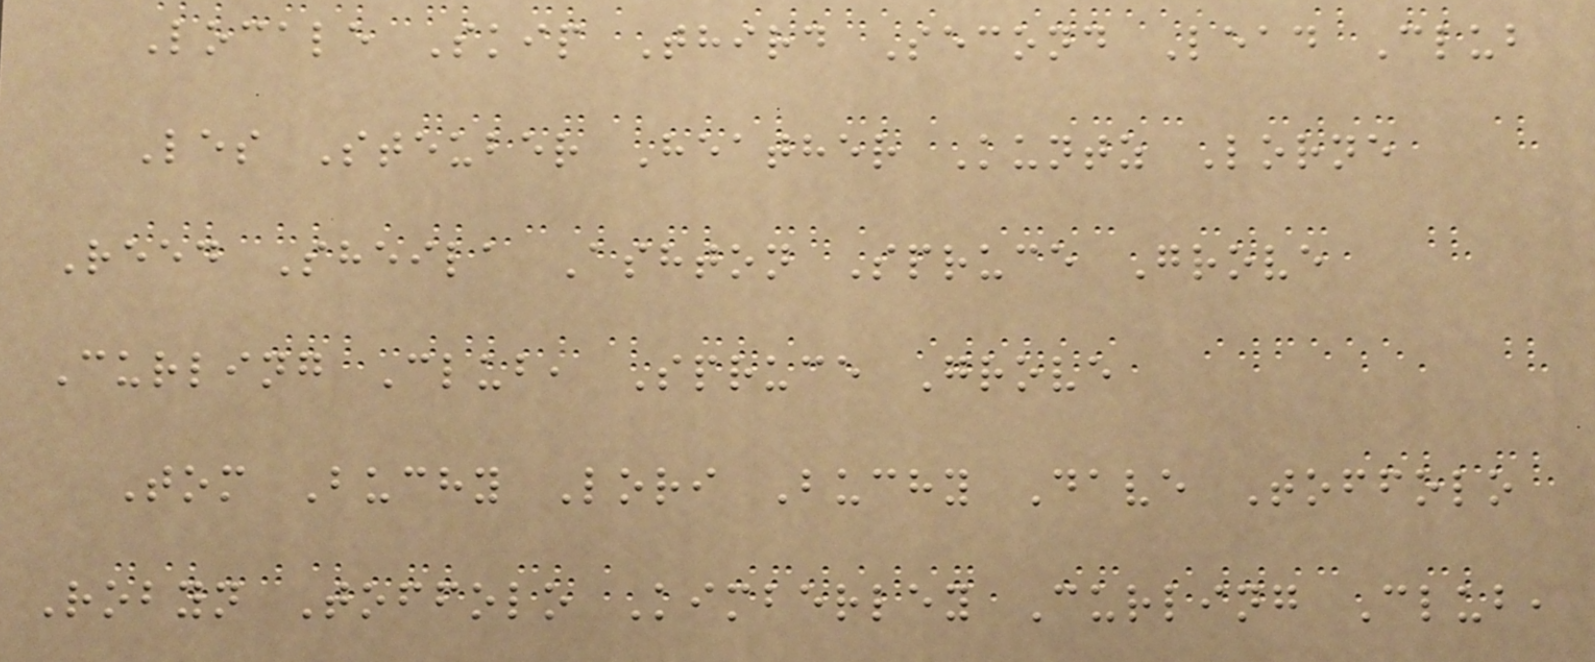Locale Skip Third Second Lead Club
Les Steuber Heather Kuntz Lorne
Reed Sheila Ashton Spruce Grove
Curling Club, Spruce Grove
Tom Buchy Lori Buchy Dave Toffolo
Robyn Toffolo Kimberley Curling Club,
